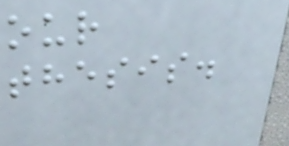our
thesis.
